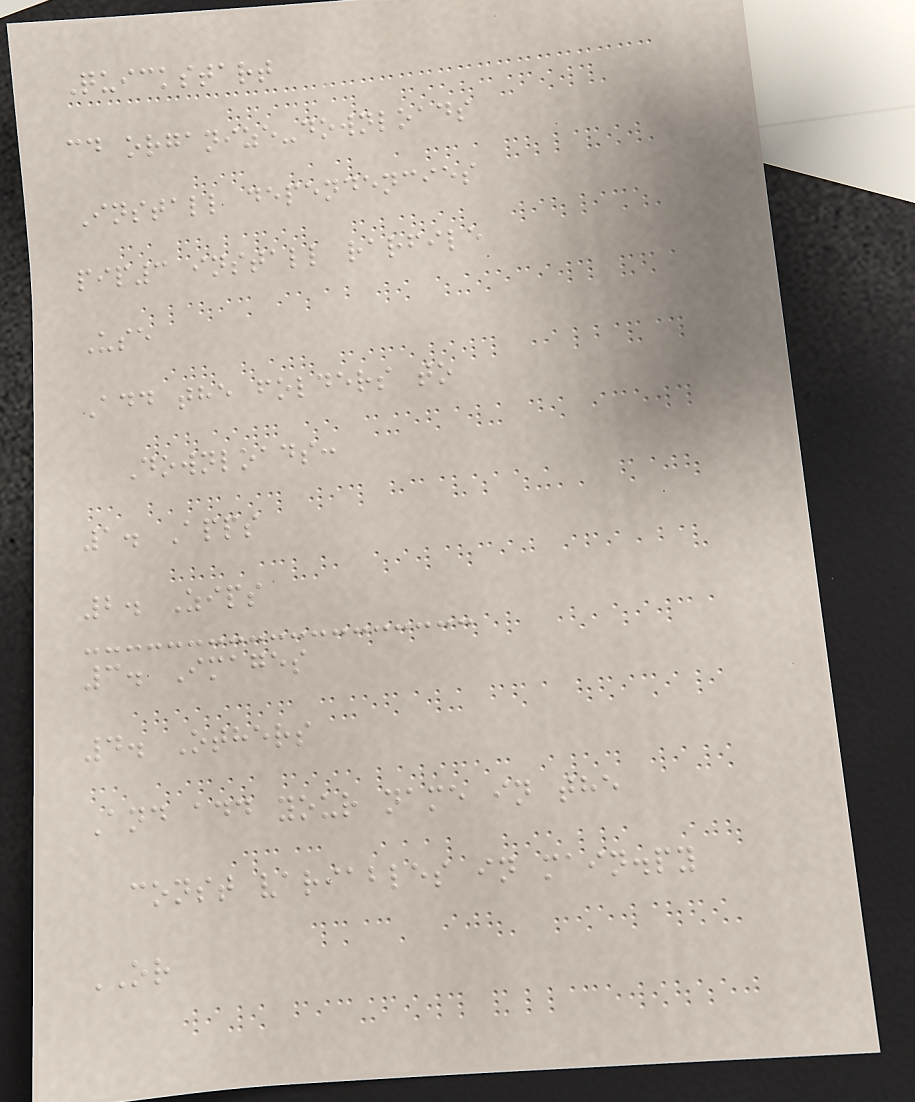Quickstart
cd organize-downloads
Install dependencies
pip3 install rarfile
Use
Add the folders to
Downloads:
1. Apps
2. Zips
3. Images
4. Others
And add your name in the
const variables in main.py
OR
